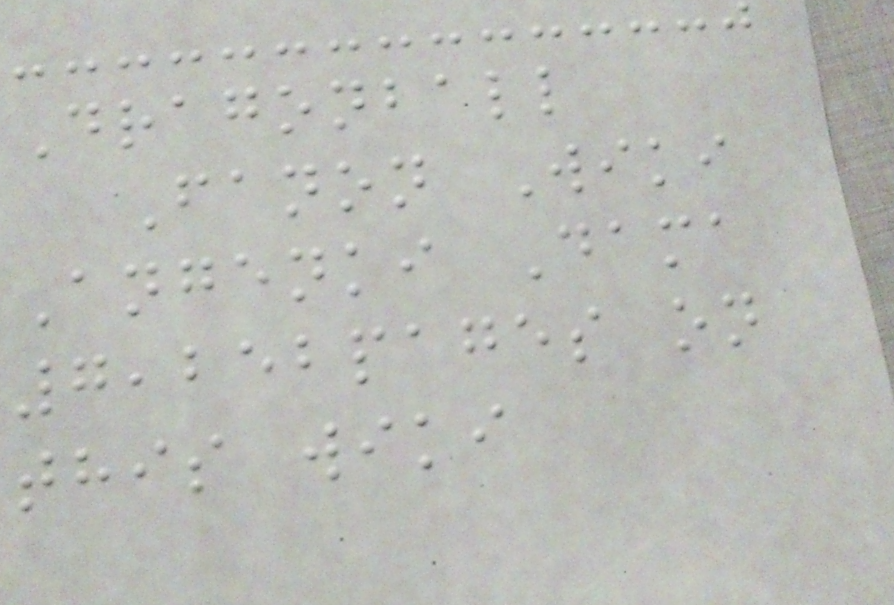Dragonball
Fanon Wiki
Angenki Dama
7,252pages on
this wiki
